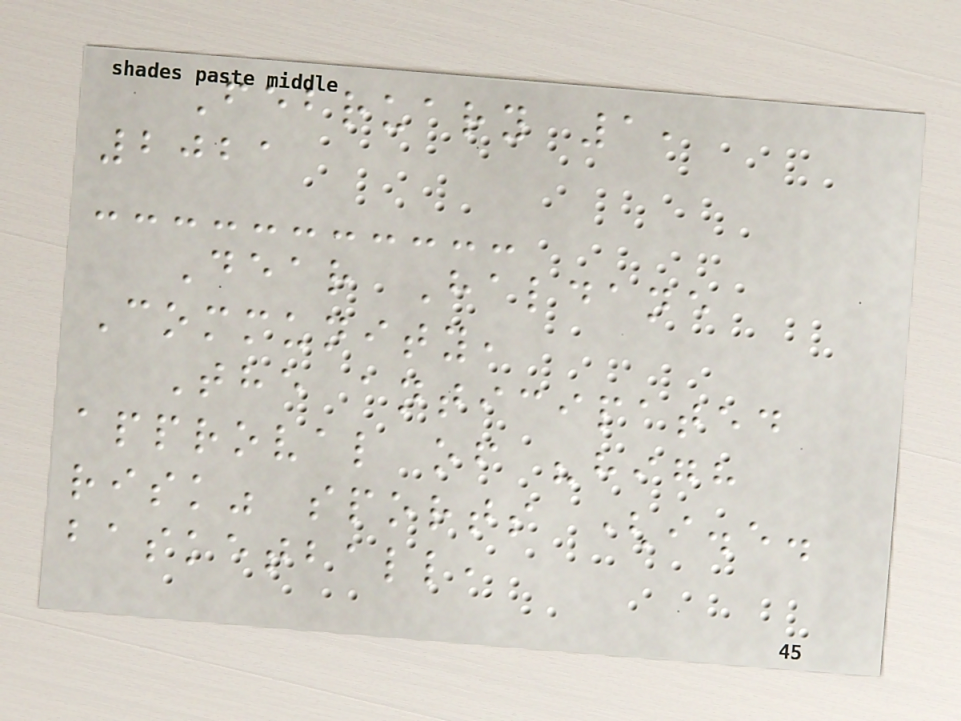February 1,
2021
Dear Haldane
Community,
The anticipated
approval of "high
risk" sports (i.e.
basketball,
